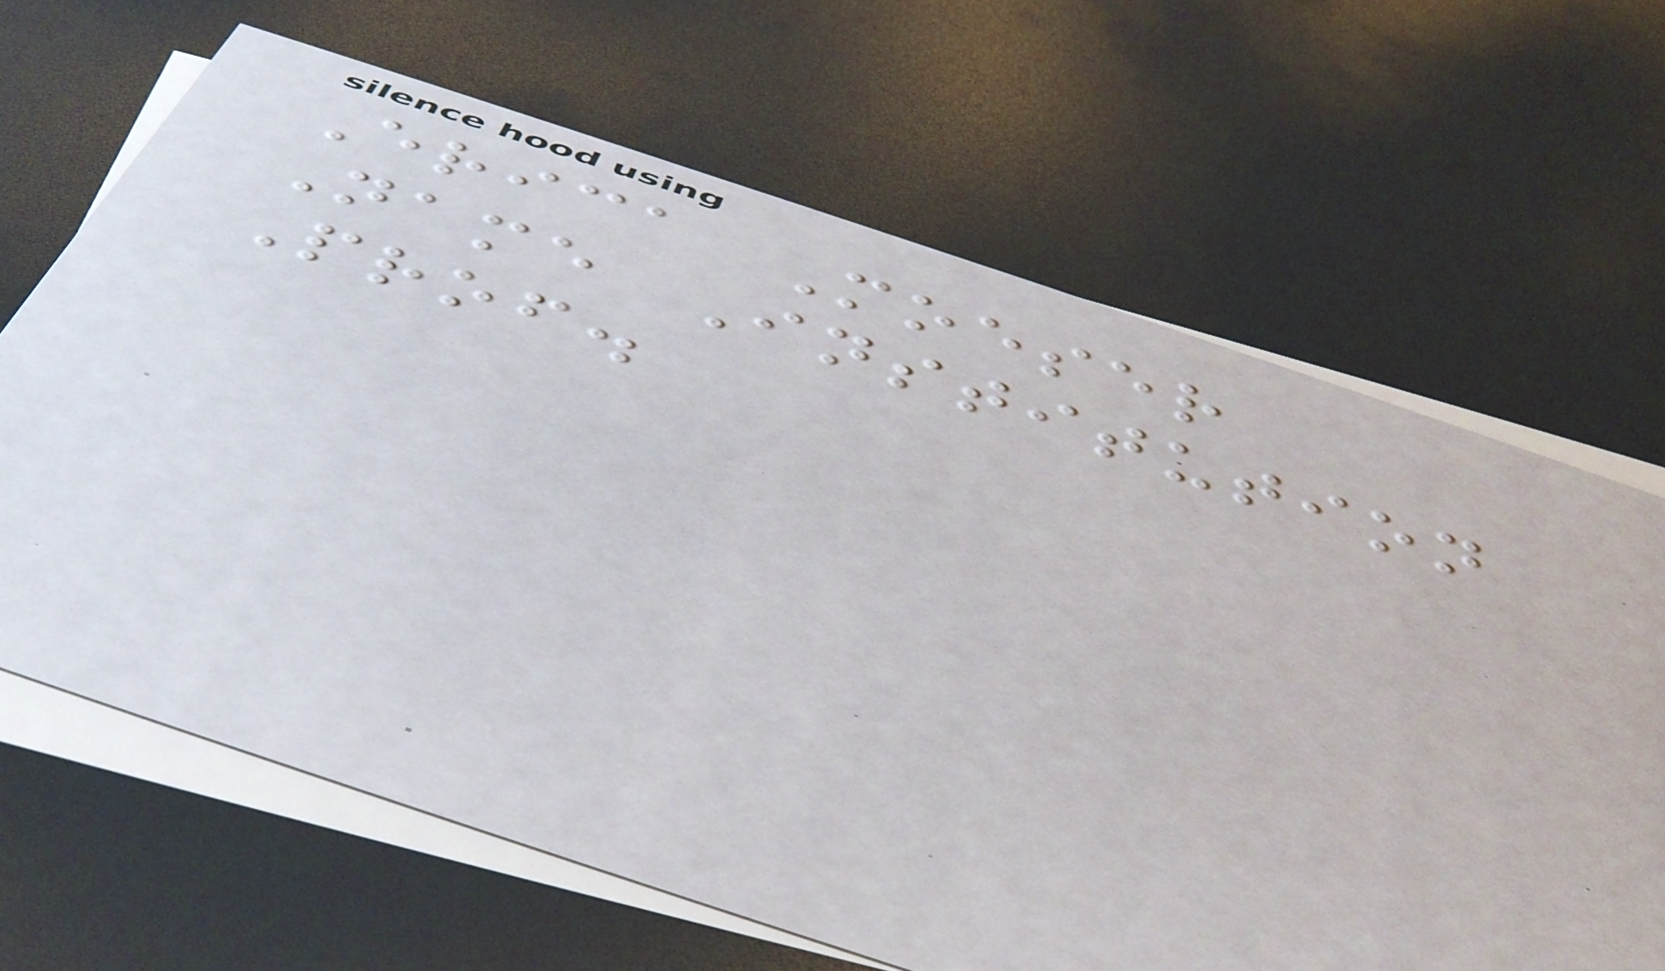Erica Moeser
Name Institution
Prof.
